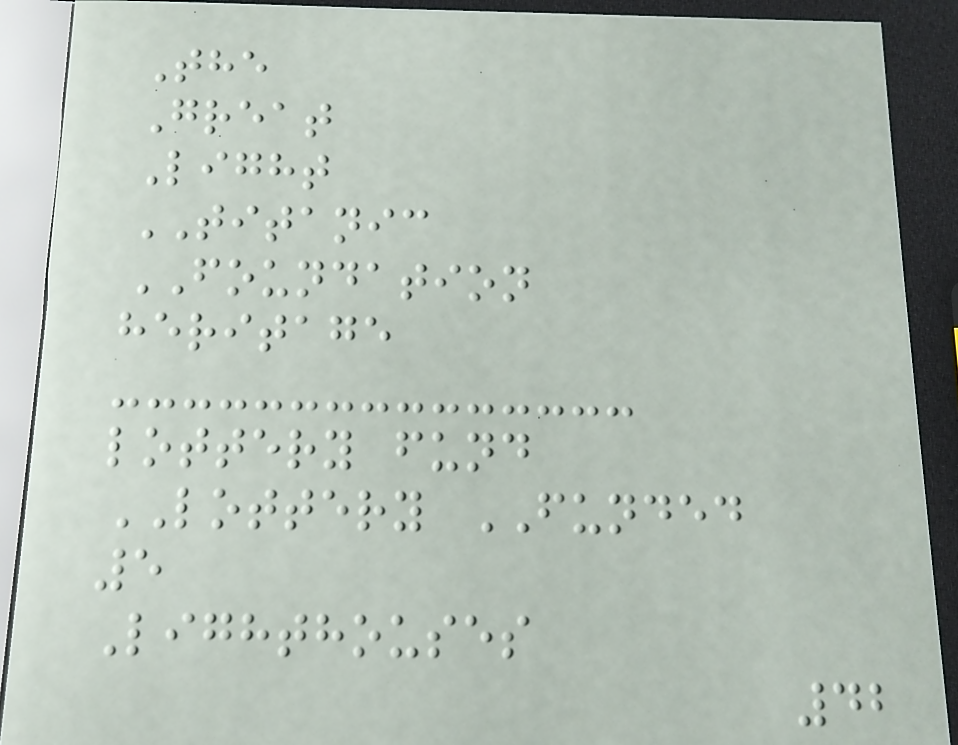The
Great
Light
TITANIC
FOUNDATION
heritage
lottery fund
LOTTERY FUNDED
5
Lighthouses
42
